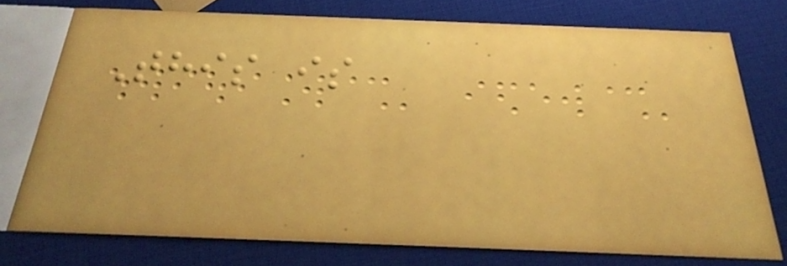This is
